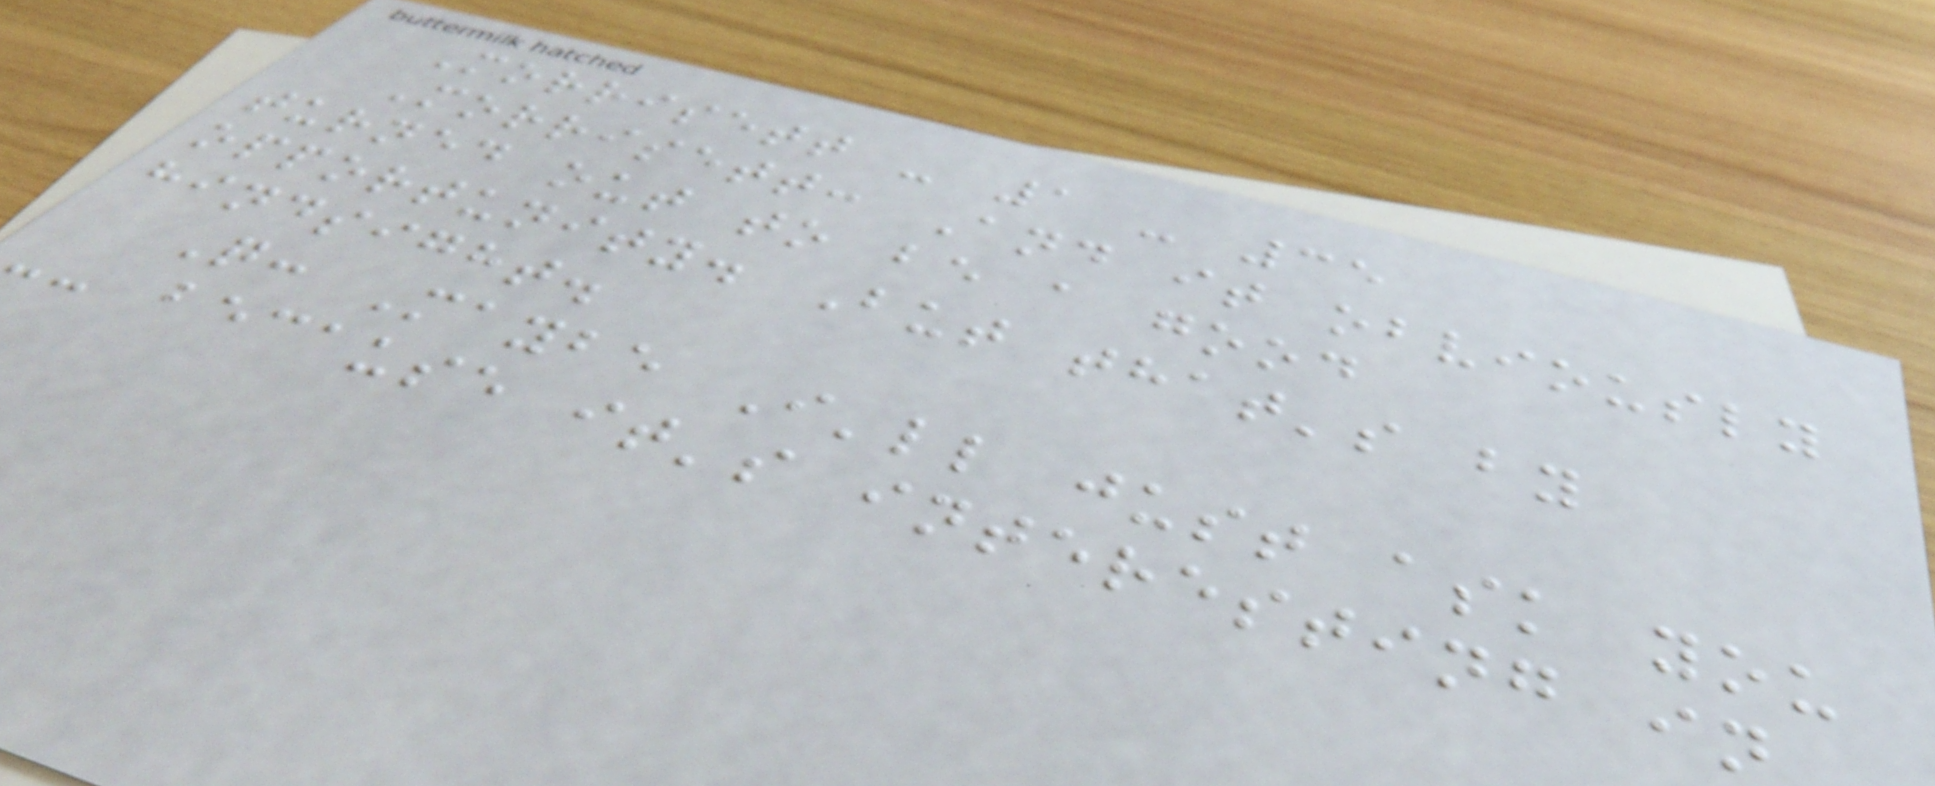Morrisett - 1 - 35
Morrisett: And it obviously
turned out to be a good
opportunity. But that's by
hindsight.
Q: Maybe I'll just ask you
-- because it's interesting in
